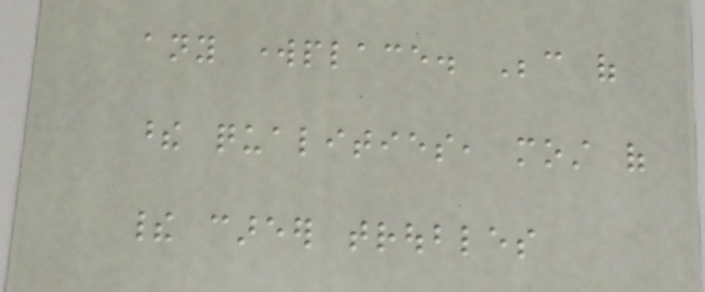any workplace. Because of
these qualities, most of
their career troubles
